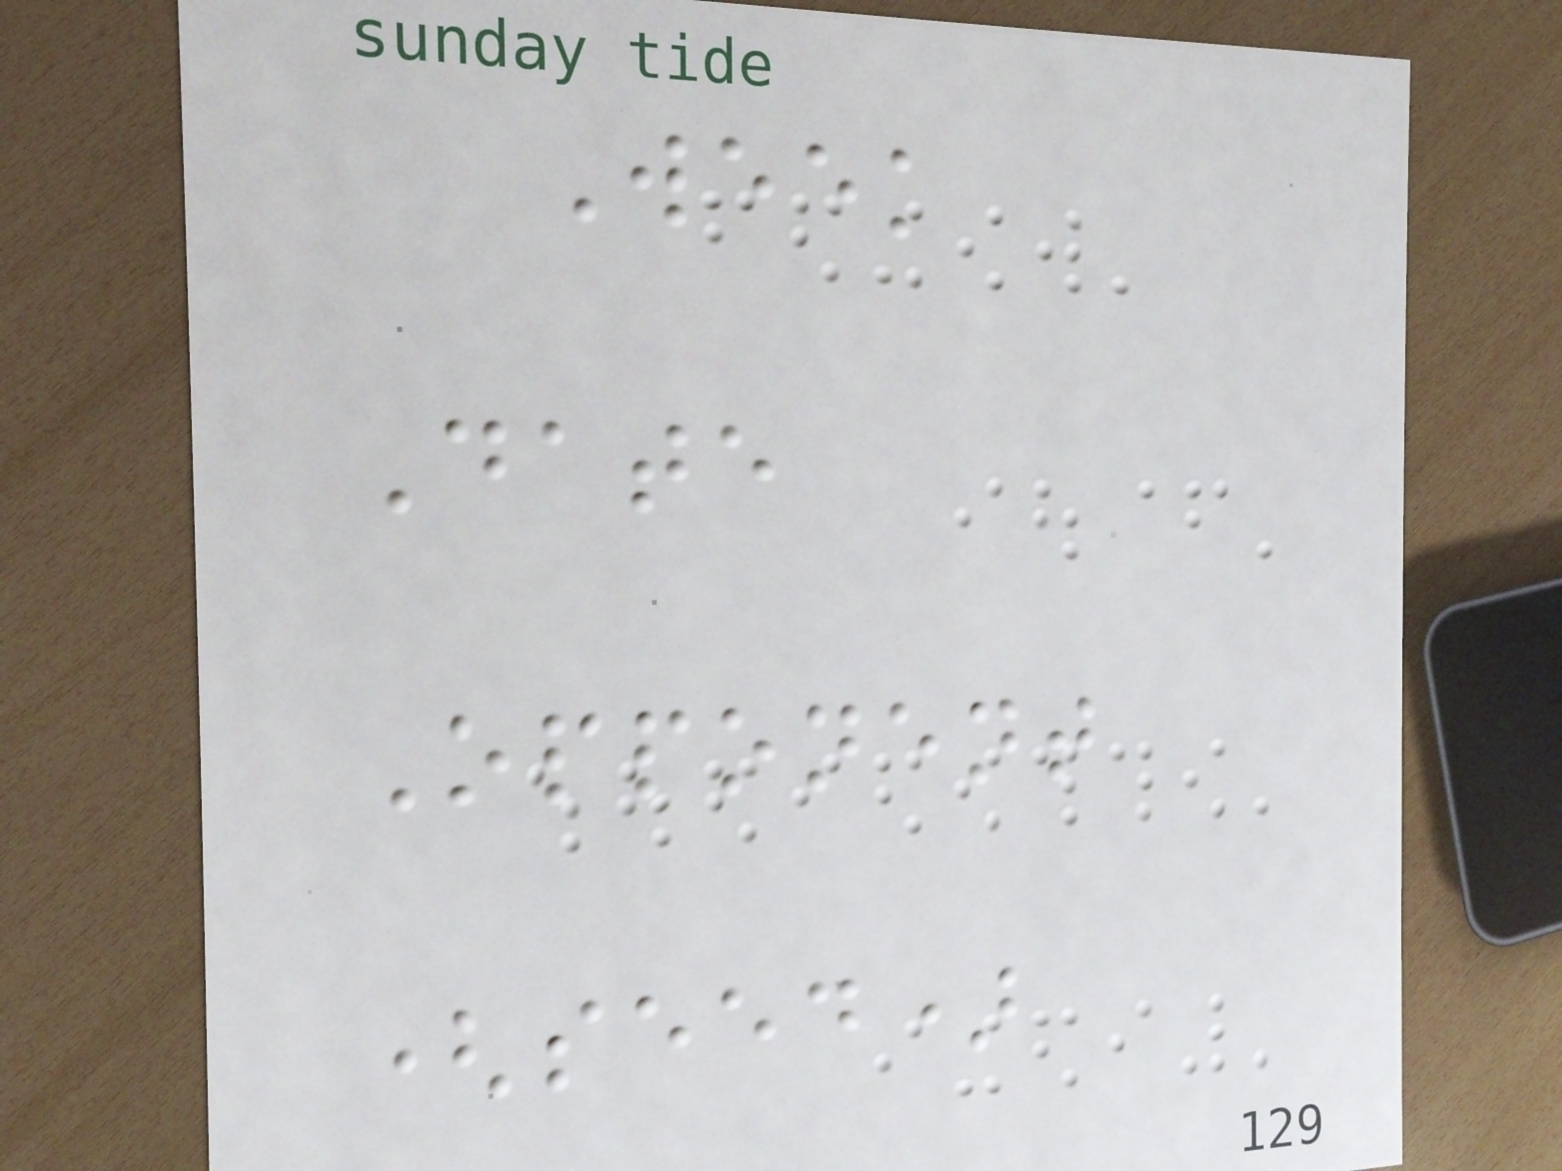Week
Date
Opponent
(seed)
